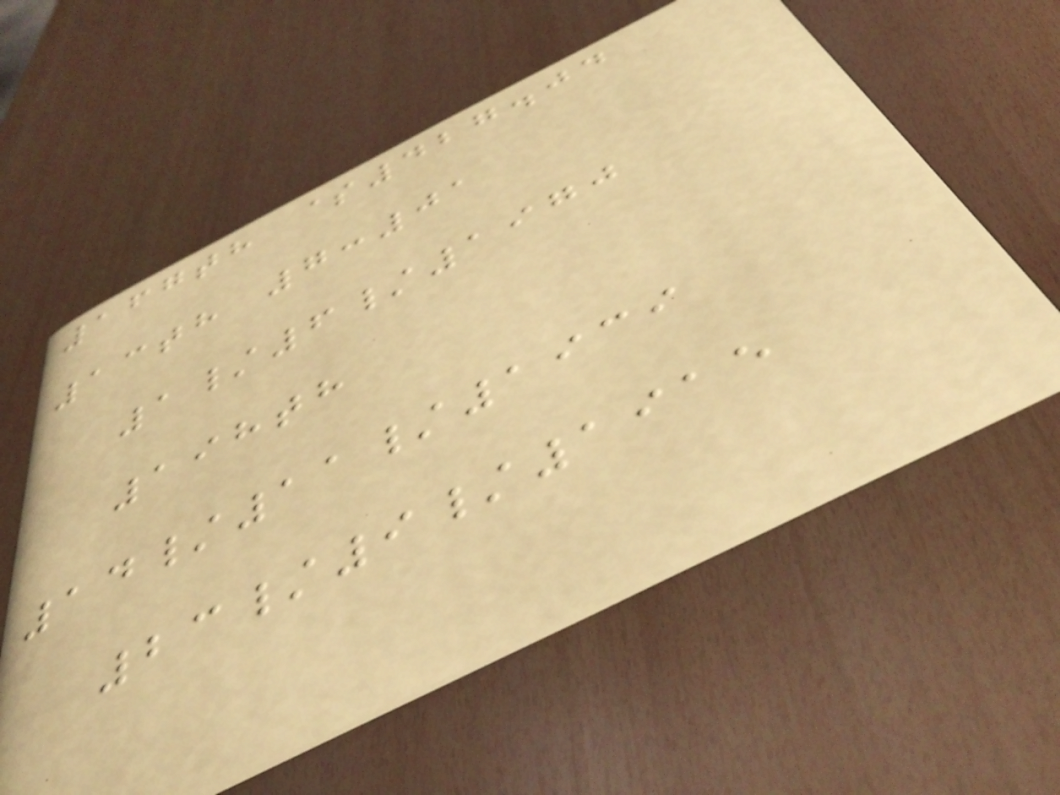167th $427.04
13th 7:01
1/6/1970
198th
14/11/1939
23/9/1915
